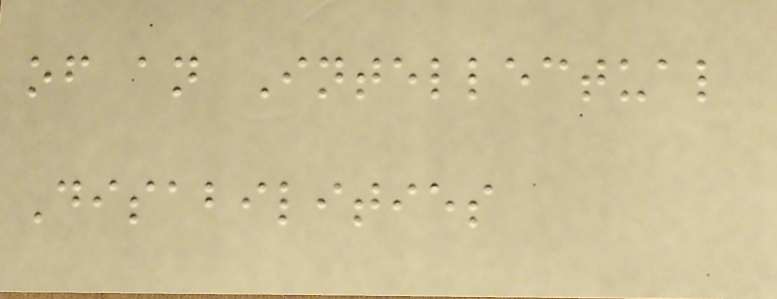of an Intellectual
Disabilities
